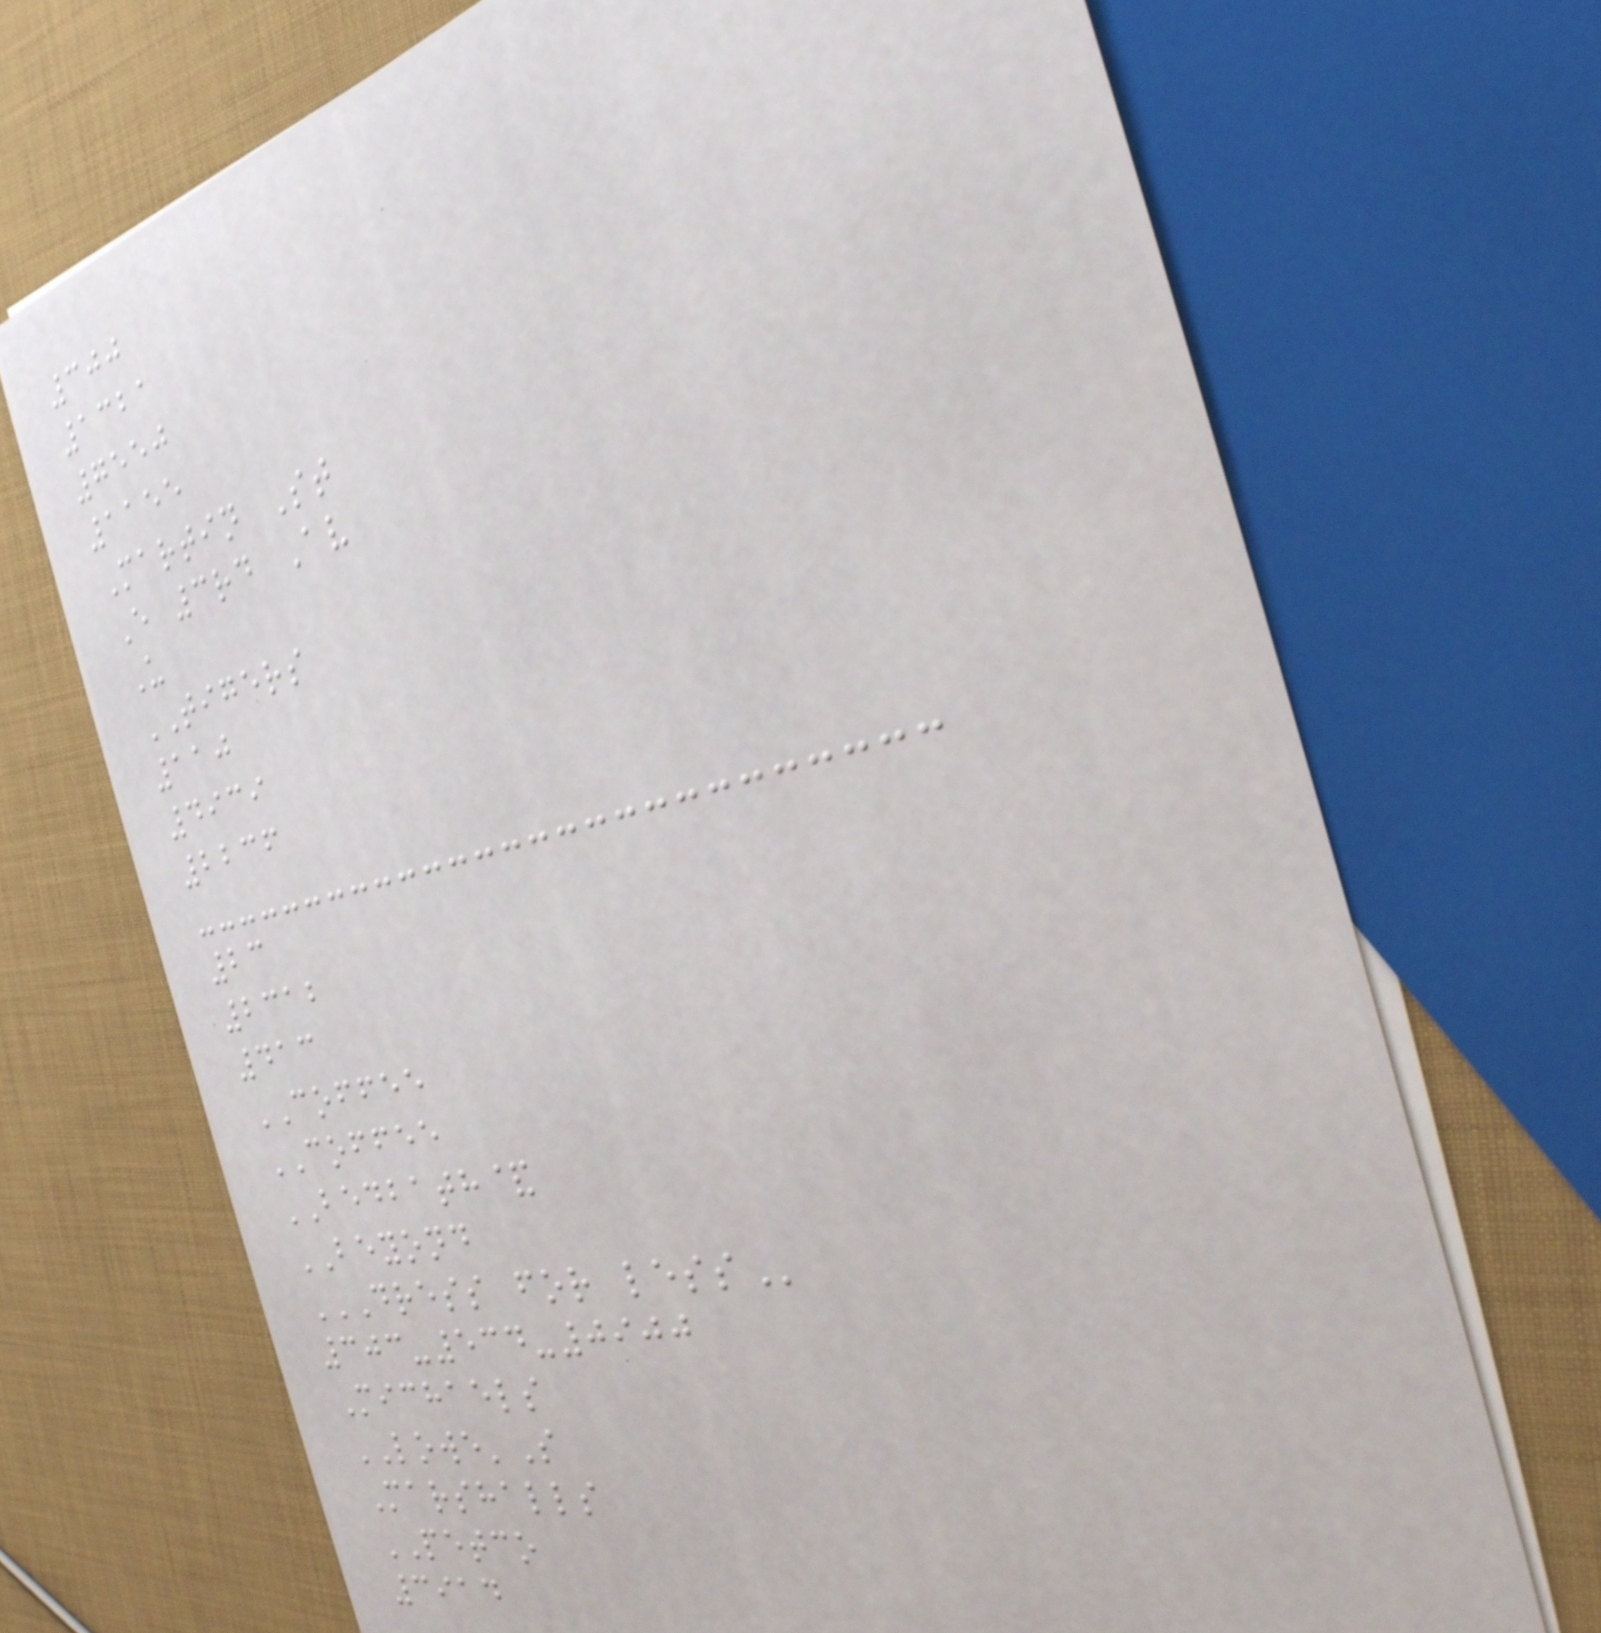300
1321
7550
1155
Martin St
E 3rd Av
U
TIGERS
110
4939
2236
23
2312
413
COFFEE
COFFEE
BEDBATH&
BEYOND
DRESS FOR LESS
303-534-0900
Michaels
LOWE'S
Marshalls
PETCO
3914
